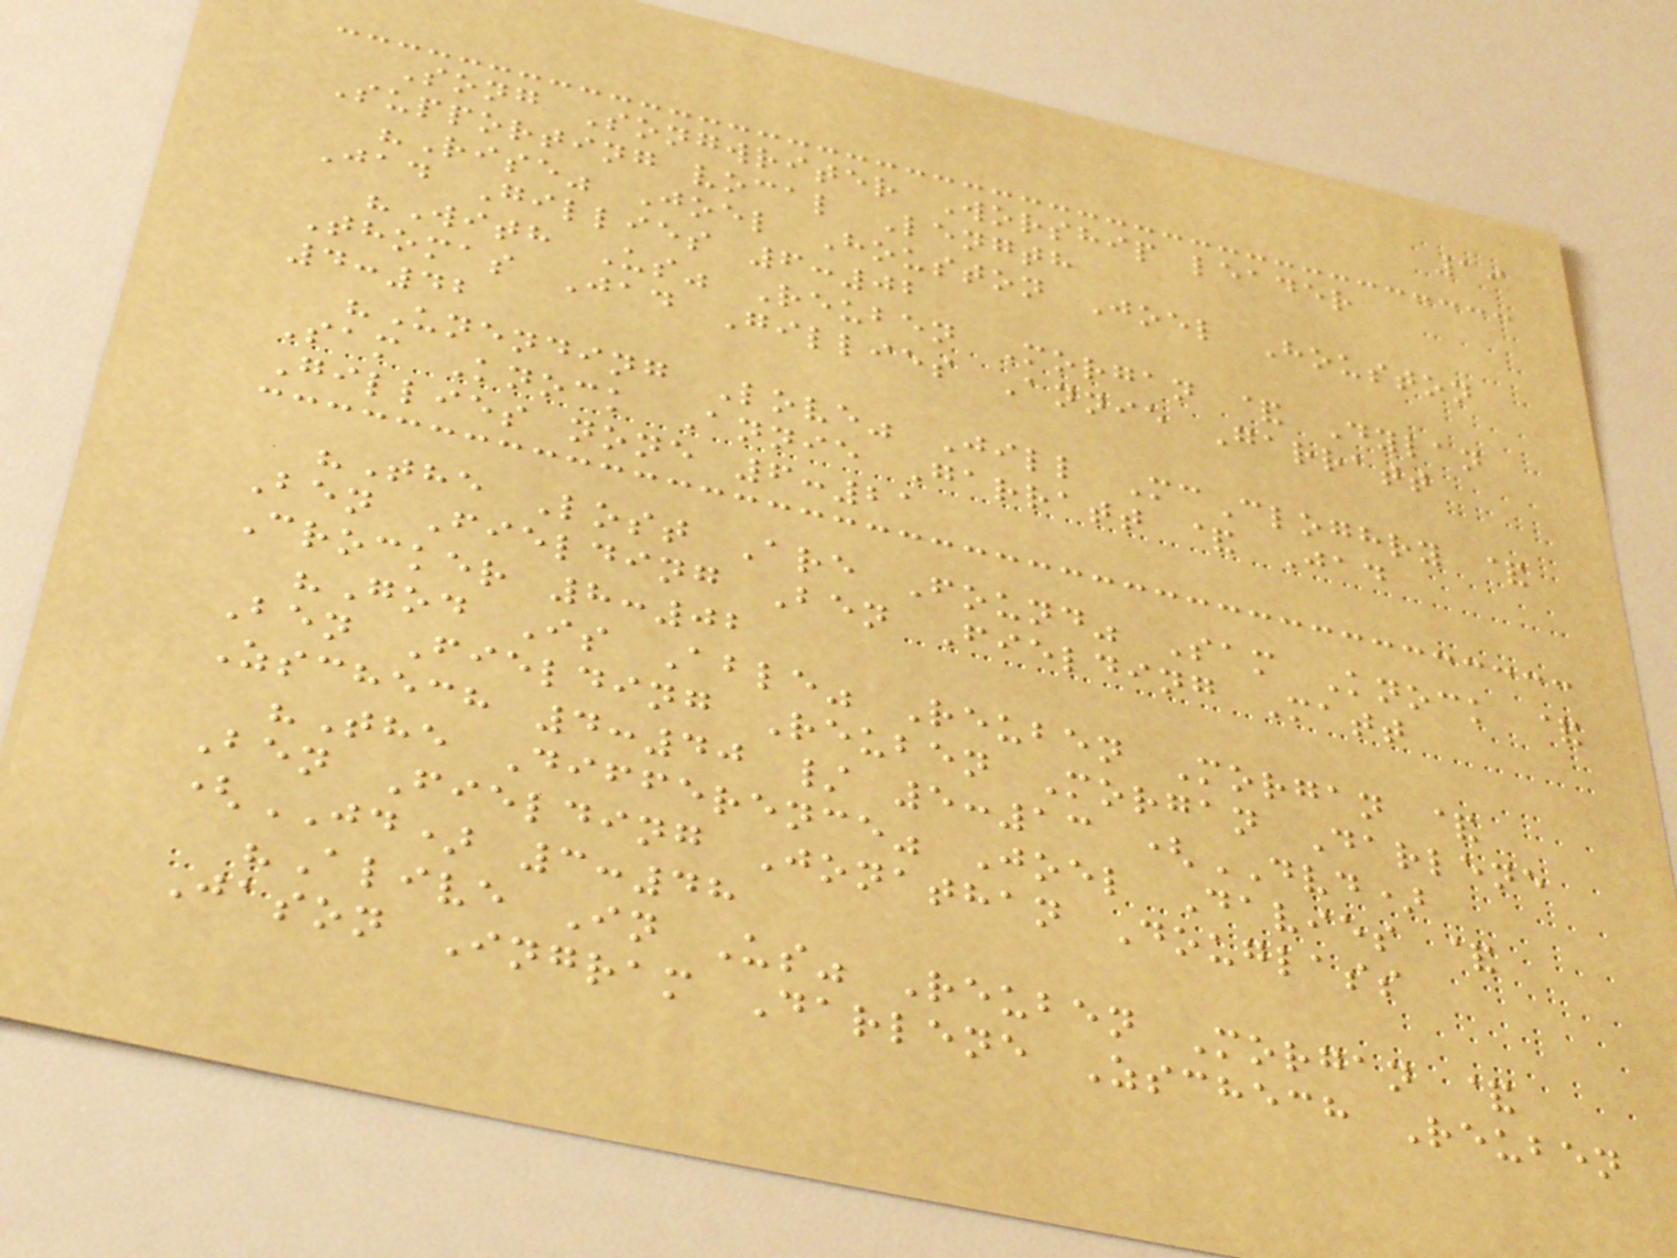19
Song Songwriter Worship leader
Supporting vocal Length
"Rise" Joel Houston Joel Houston
Jad Gillies 6:02
"With Us" Reuben Morgan & Dylan
Thomas Jad Gillies Annie Garratt
4:42
"Unending Love" Jill McCloghry &
Sam Knock Annie Garratt & Jad
Gillies none 6:21
"The Lost Are Found" Sam Knock &
Ben Fielding Ben Fielding Matt
Crocker 8:02
"God Is Able" Reuben Morgan &
Ben Fielding Reuben Morgan Darlene
Zschech 4:40 / 5:13 (DVD)
"The Difference" Joel Davies &
Ben Fielding Jonathan Douglass
(JD) 3:48
"Alive In Us" Reuben Morgan &
Jason Ingram Darlene Zschech Reuben
